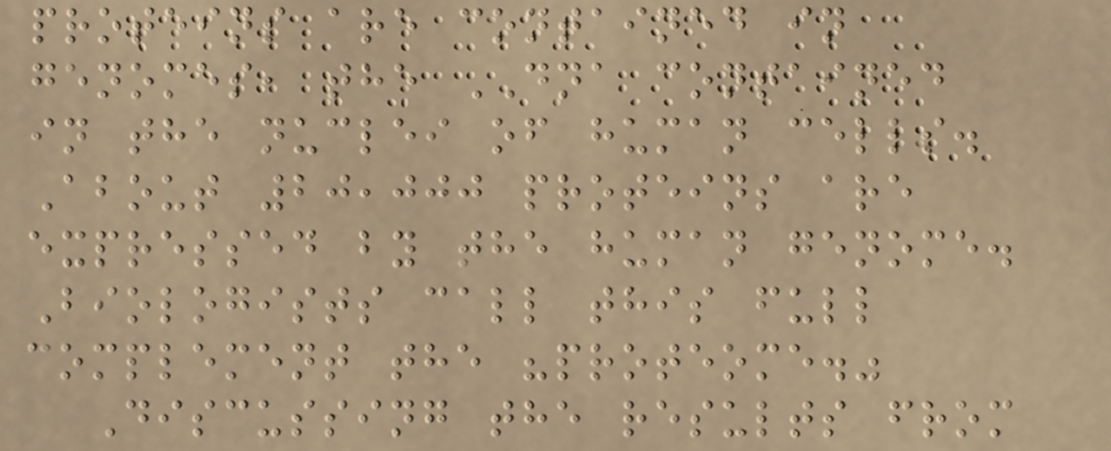proteins are contained in
genomes, the DNA contained
in the nuclei of human cells.
About 20,000 proteins are
expressed by the human genome.
Biologists call this full
complement the "proteome."
Discussing the results from
